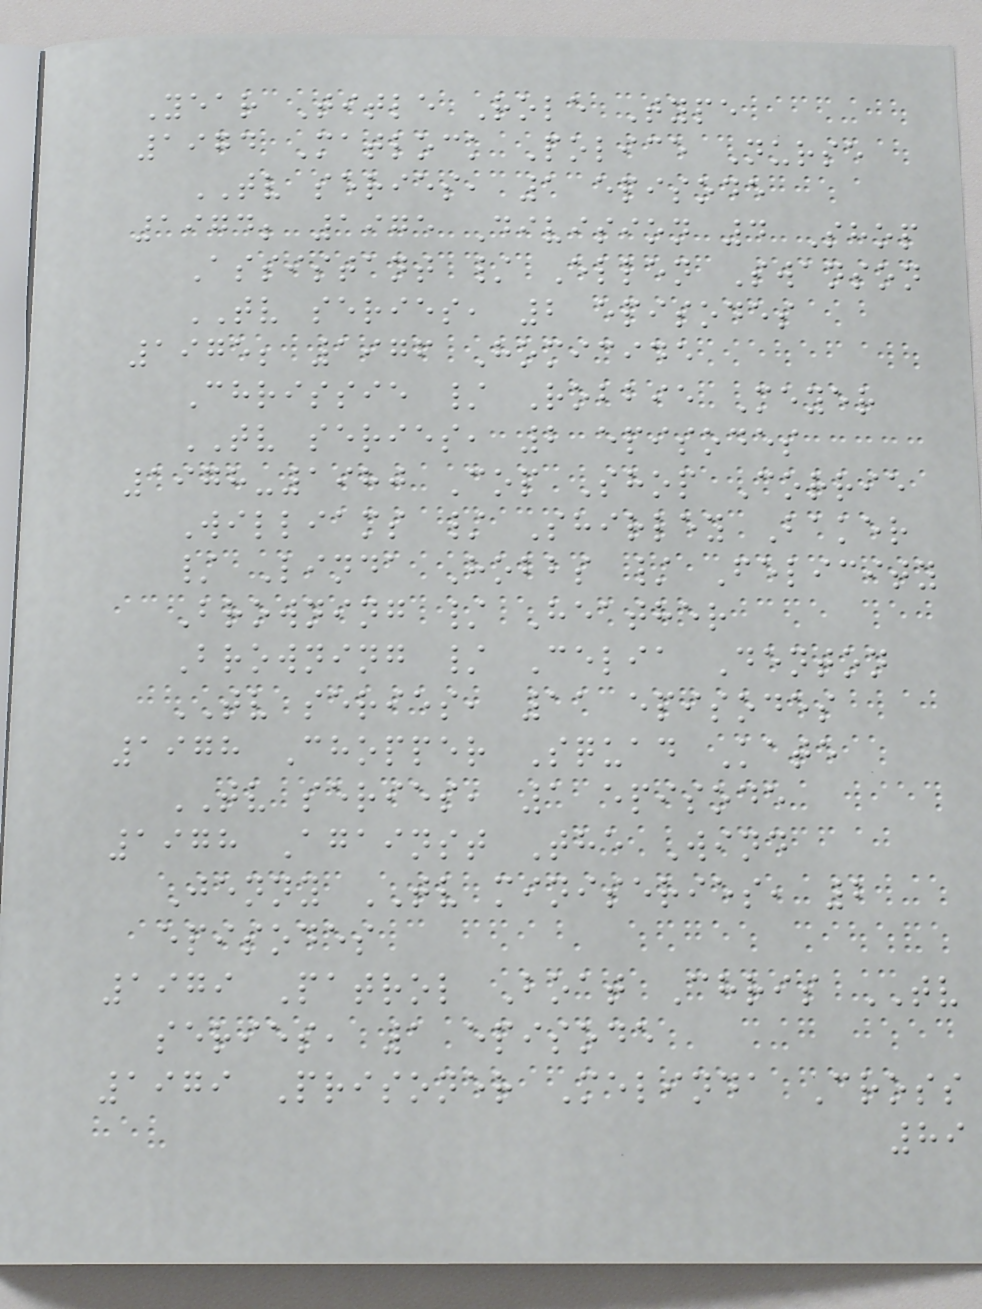Year Title Role Type
1974 Matlock Police Nurse
TV series, 1 episode
1974; 1975 Division 4 Shop
Assistant / Ellen Swanson
TV series, 2 episodes
1975; 1976 Homicide
Chrissie / Robbie Meyer
TV series, 2 episodes
1978-1980 Cop Shop Corrie
Williams / Shirley Baker
/ Linda Hobbs / Felicity
Browning / Heather
Browning / Celia Denton
TV series, 11 episodes
1978 Chopper Squad Kate
TV series, 1 episode
1978 Against The Wind
Jenny TV miniseries, 2
episodes
1979 Patrol Boat Chris TV
series, 1 episode
1979 Prisoner Melinda Cross
89
